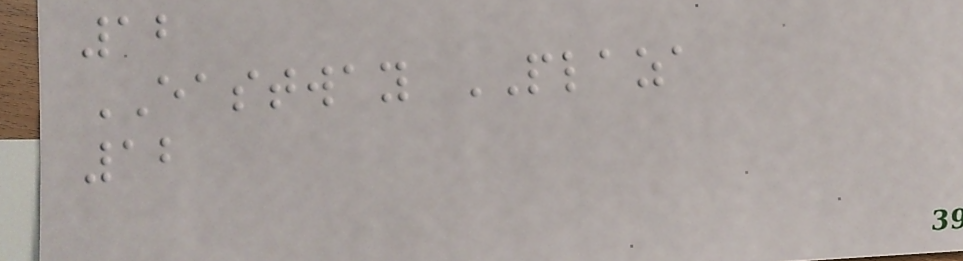12
EASTWAY PLAZA
12
